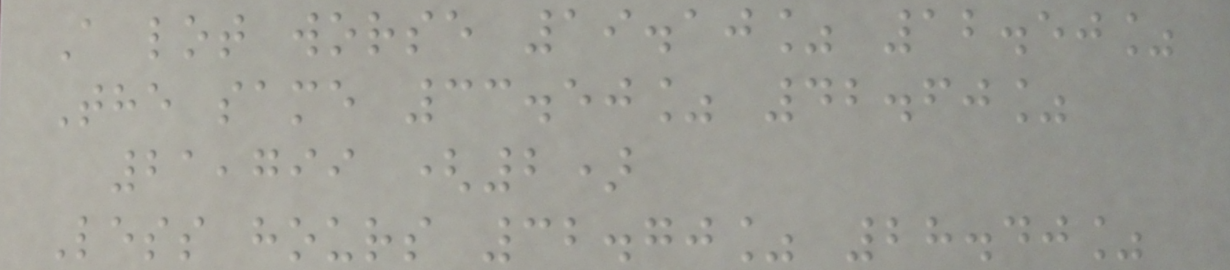A lot worse 19.10% 12.50%
The same 33.50% 42.60%
21,799 (2)
Less hours 32.70% 28.40%
